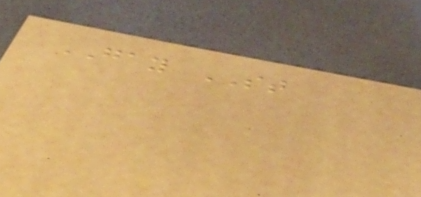GAY ST
